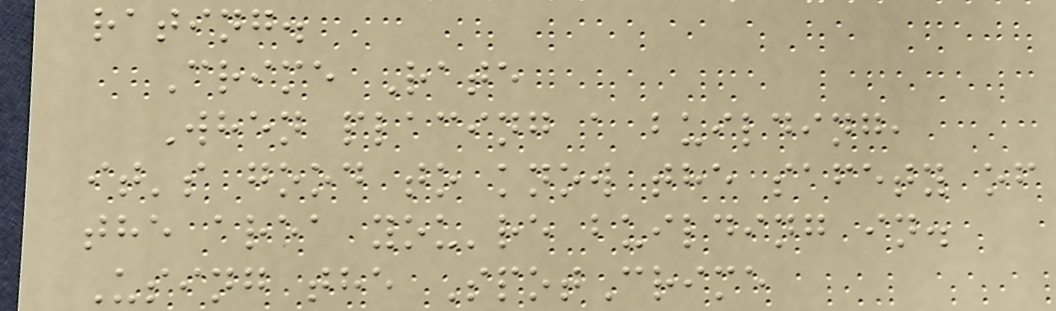rating.
Crime Rate
When placing a building,
it's good to know the safety of
the area you're building in.
Using the SpotCrime
